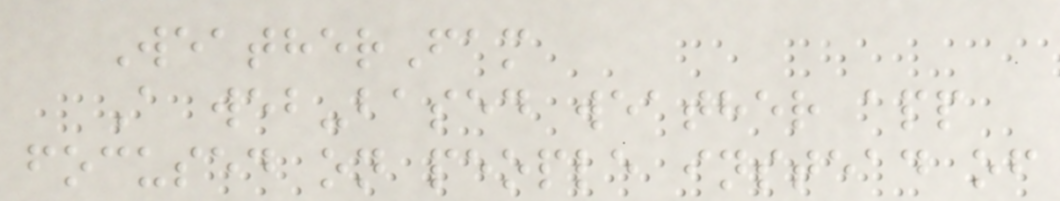WeatherFam
A web-based weather app
focused on people instead of
